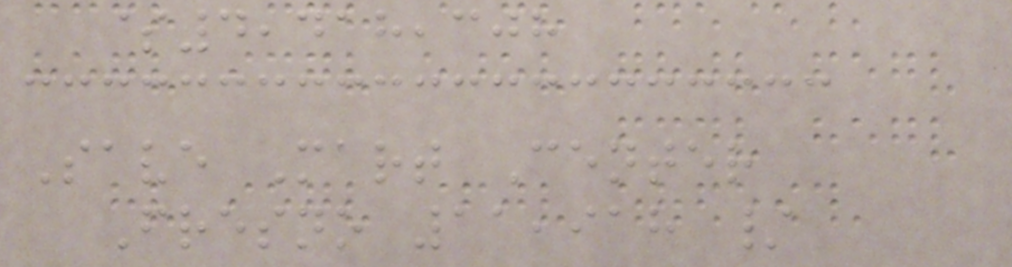$4,418,308
Save Mart Center
Fresno 11,918 /
